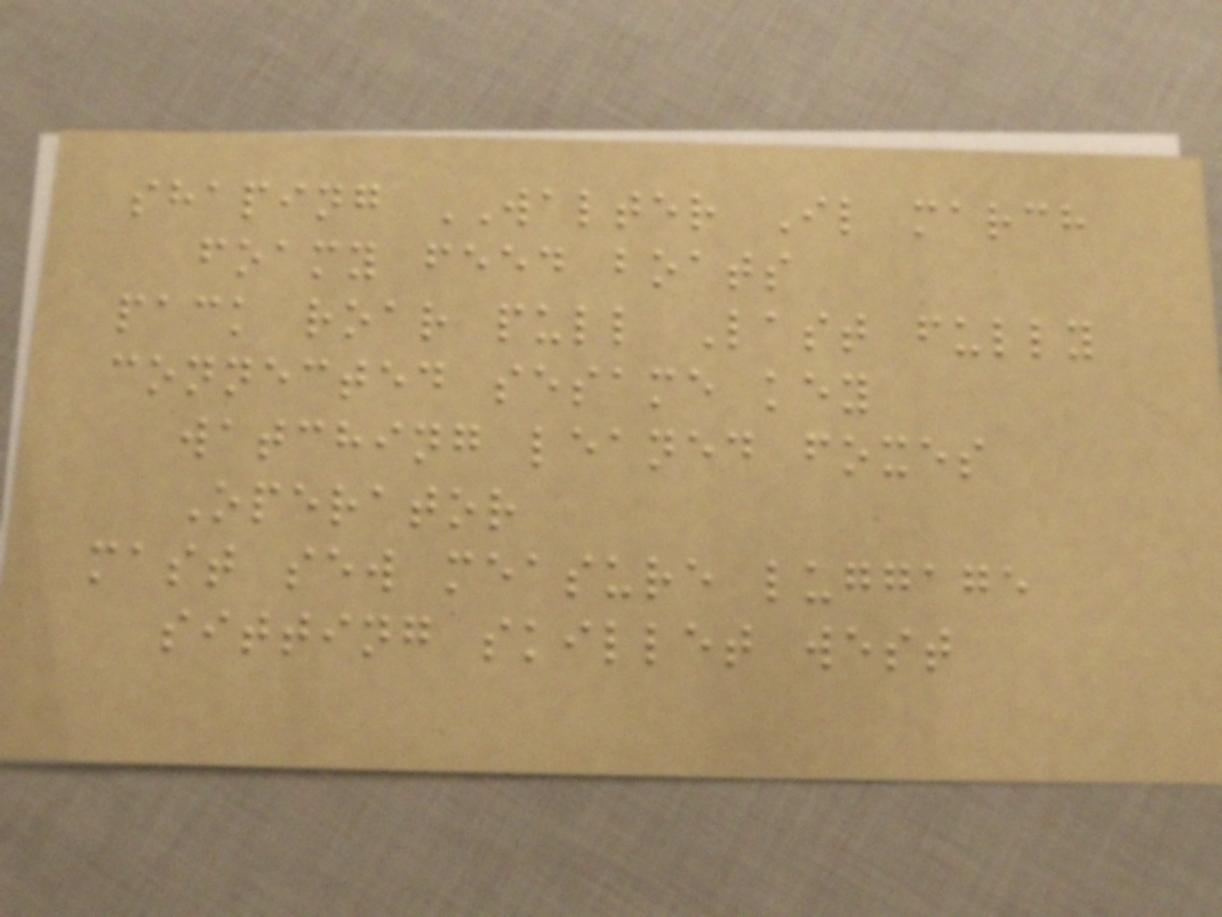shaping WALTER Il march
foamy feed boats
pack roar pull Last fully
connected sesame key
watching leaned foxes
Operator
mast sew measure luggage
sitting skillet west
